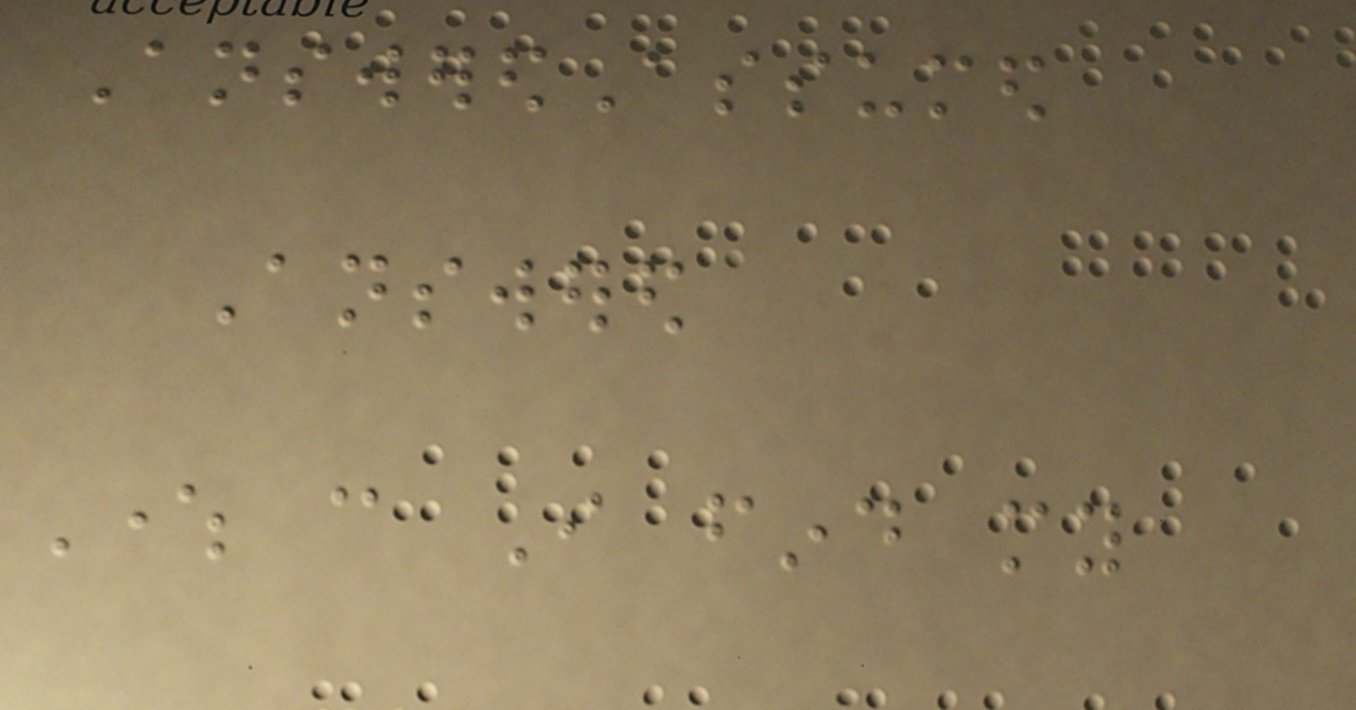AnsweredAssumed
Answered
Where can I find my
